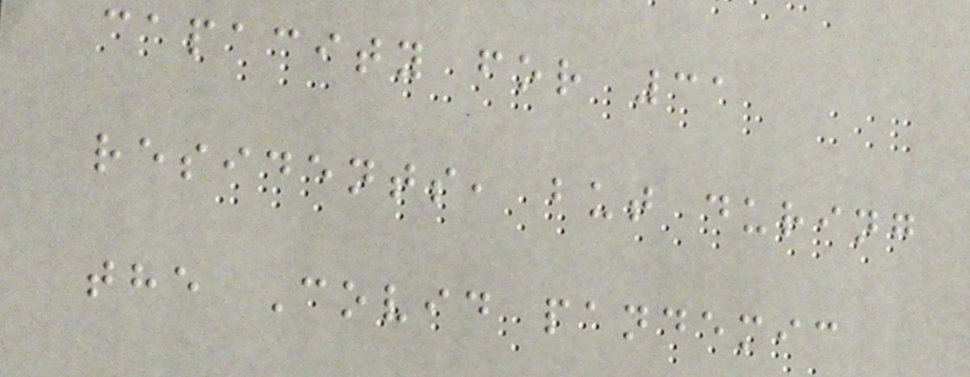capacity for 31
residents, but during
the Covid pandemic
